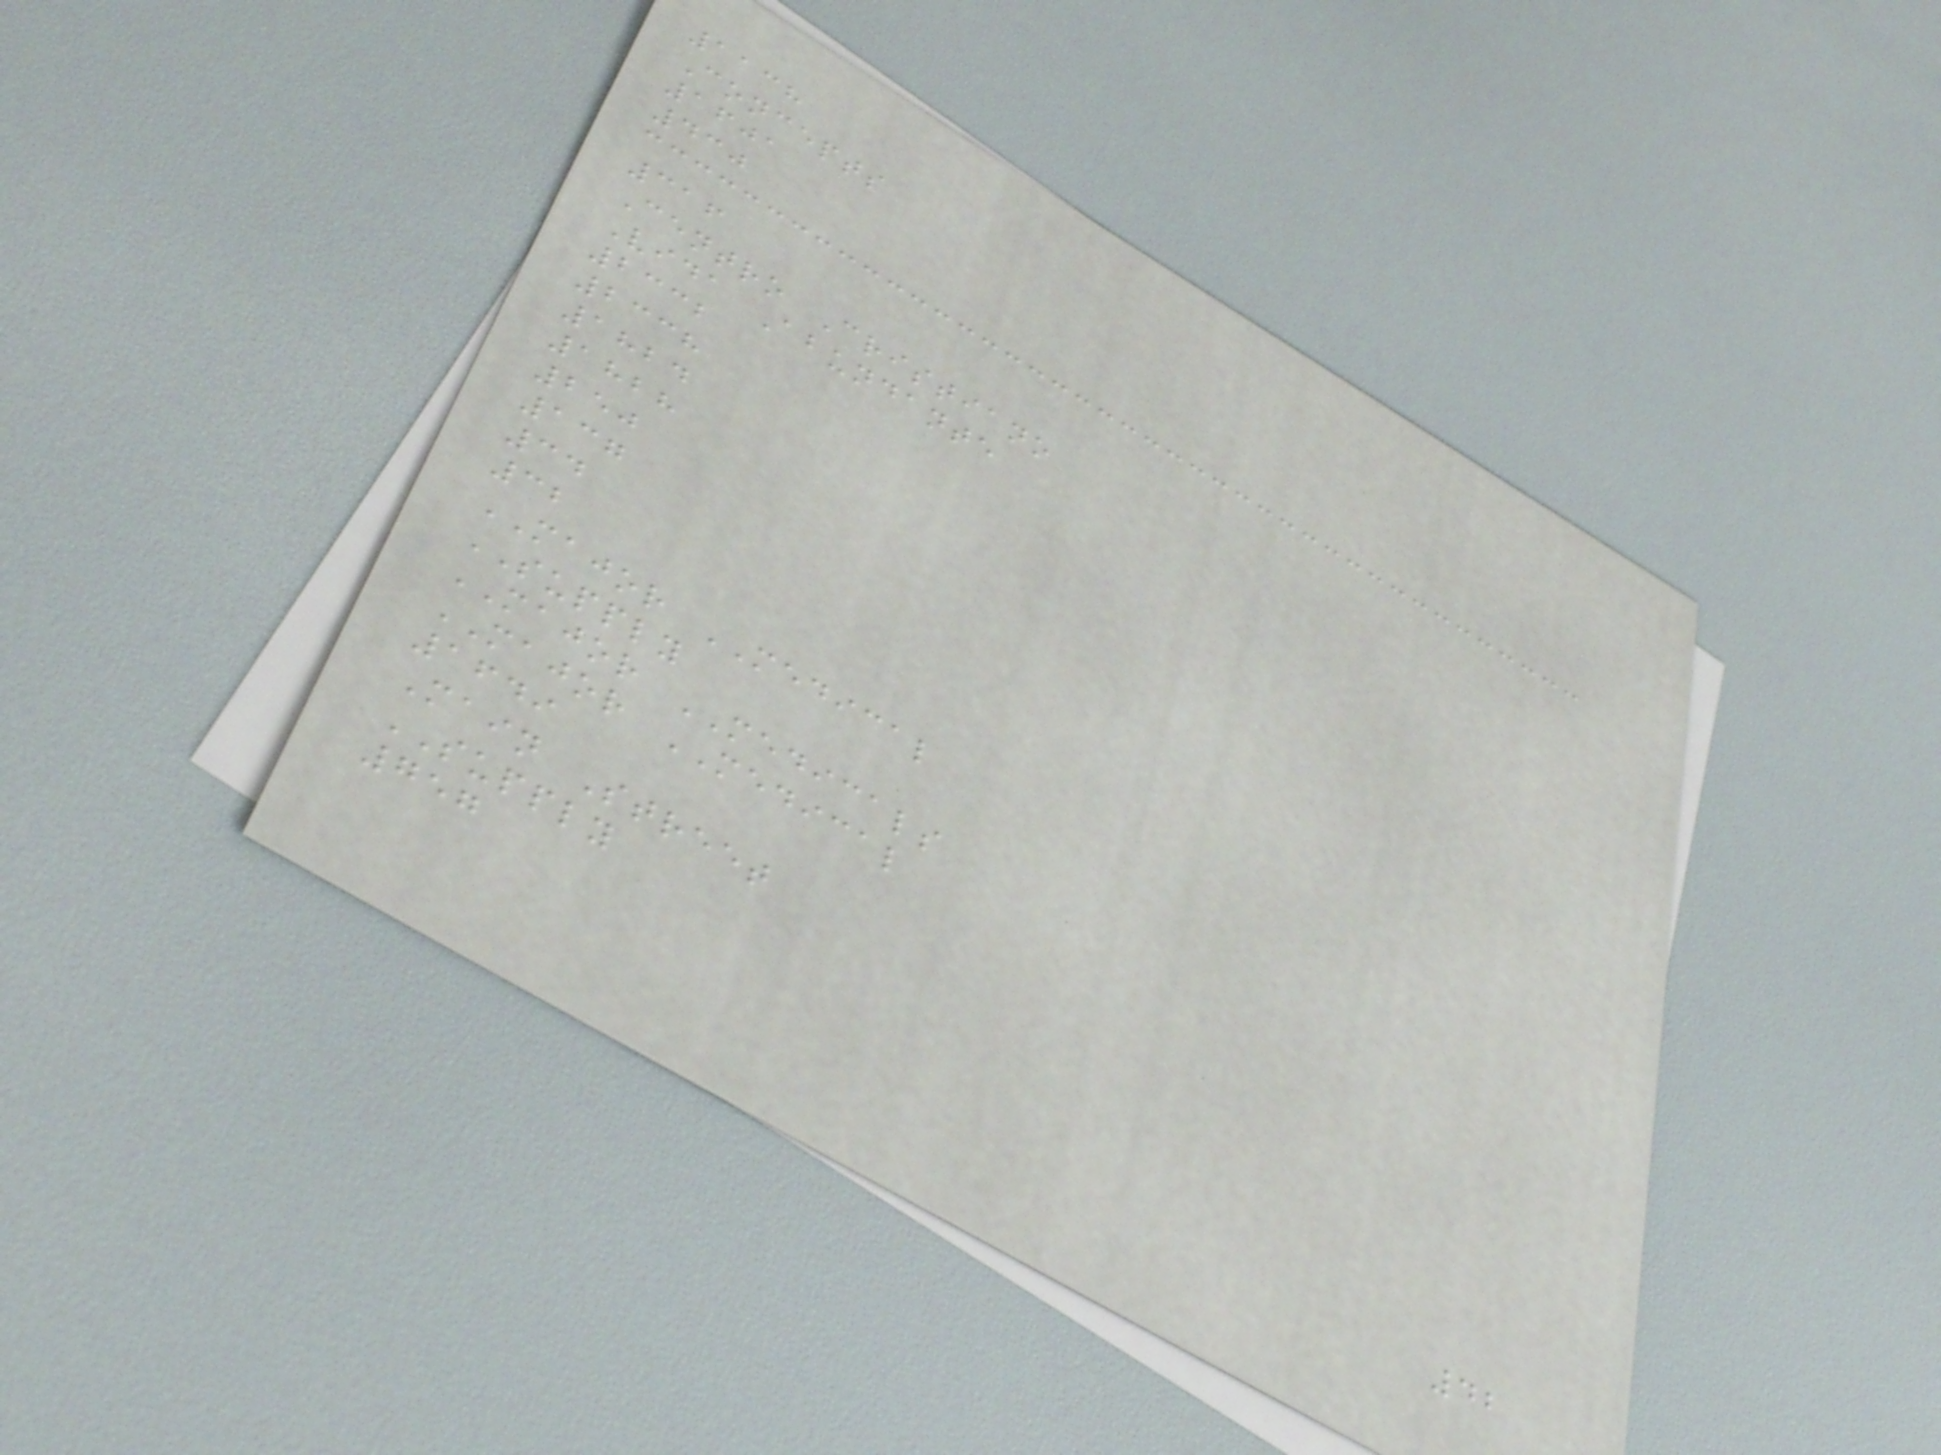1138
Concepts
1601
430
316
Centro Cristiano
Vida Abundante
2332
2338
1824
1828
250
137
34
32
MAJOR MEDICAL
SUPPLY
MAJOR MEDICALS
MAJOR MEDICAL
1649
Main Street
SUPPLY
757
42
